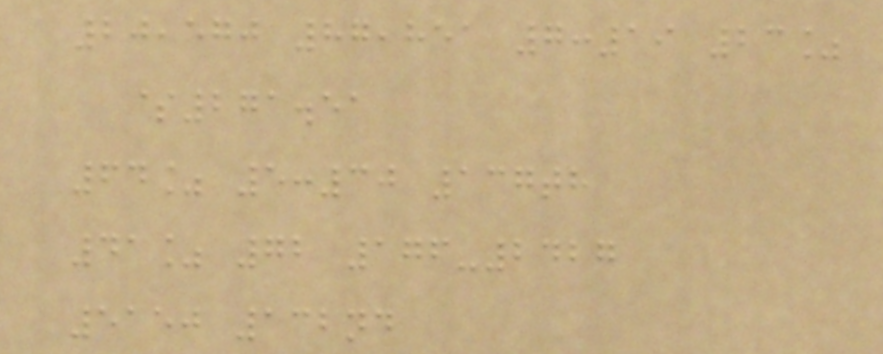20,570 87,851 7:19 23%
$271.51
64% 5:30 137th
41% 72 176-2427
5150 132nd
